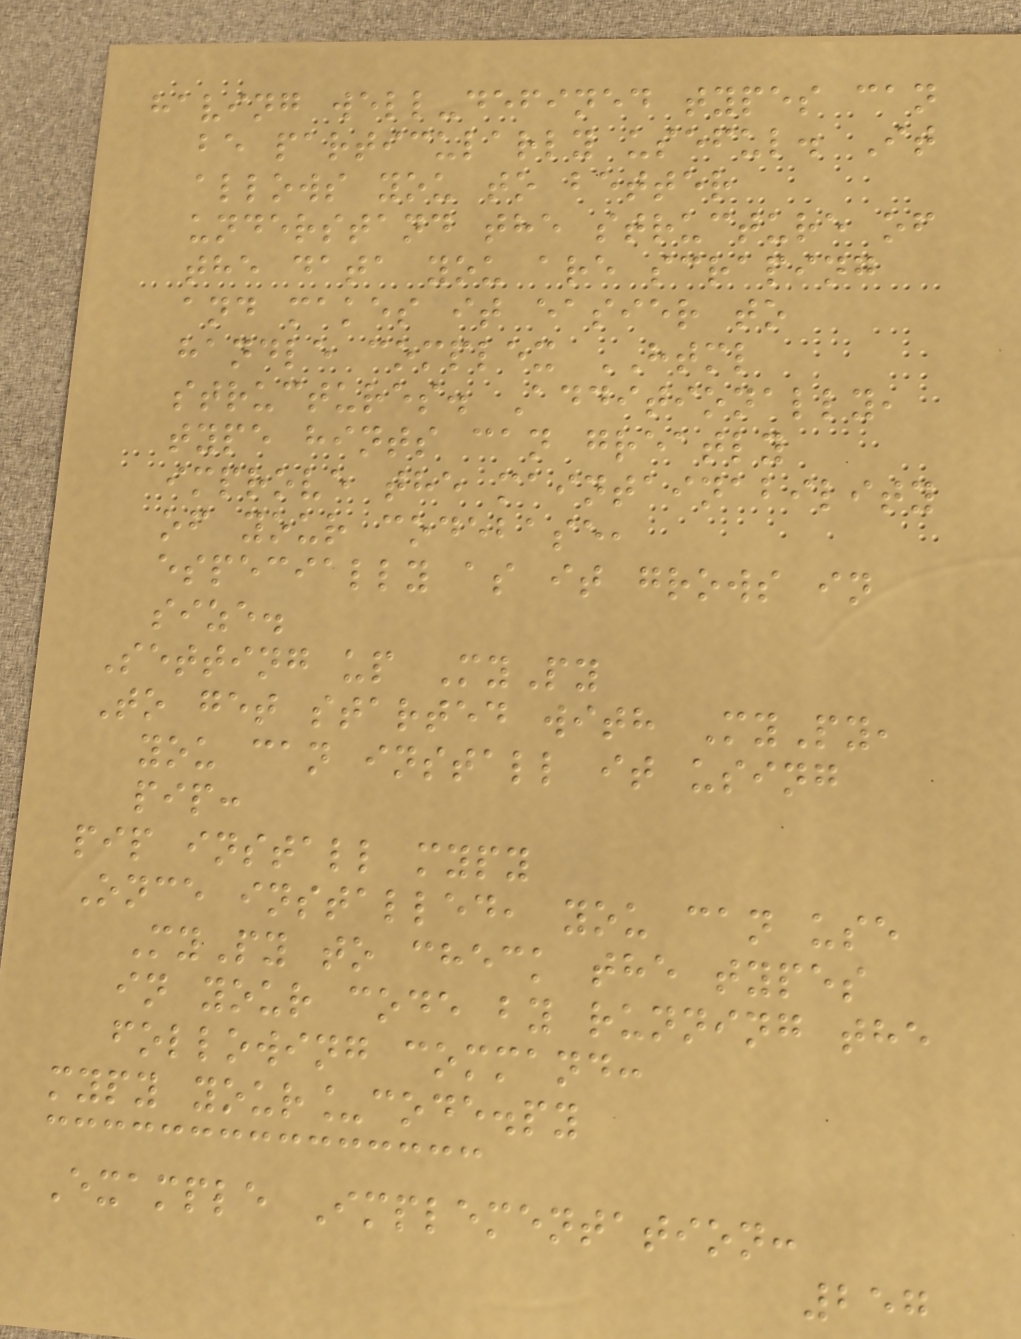having well-defined types can
be particularly useful. It
allows you to better
understand the structure of
the data you are scraping
and makes it easier to
handle complex HTML
structures. Additionally,
type hints can greatly
improve the maintainability
of your codebase,
especially as it grows in
size.
Setting up MyPy
To get started with MyPy,
you can install it using
pip:
pip install mypy
Once installed, you can use
MyPy to check the types
in your code by running the
following command:
mypy your_code.py
Example Implementation:
257
